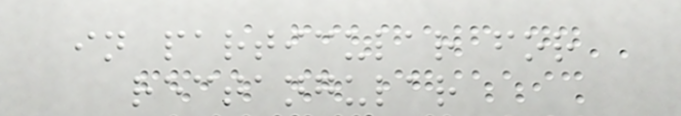in particular for
rectangular
